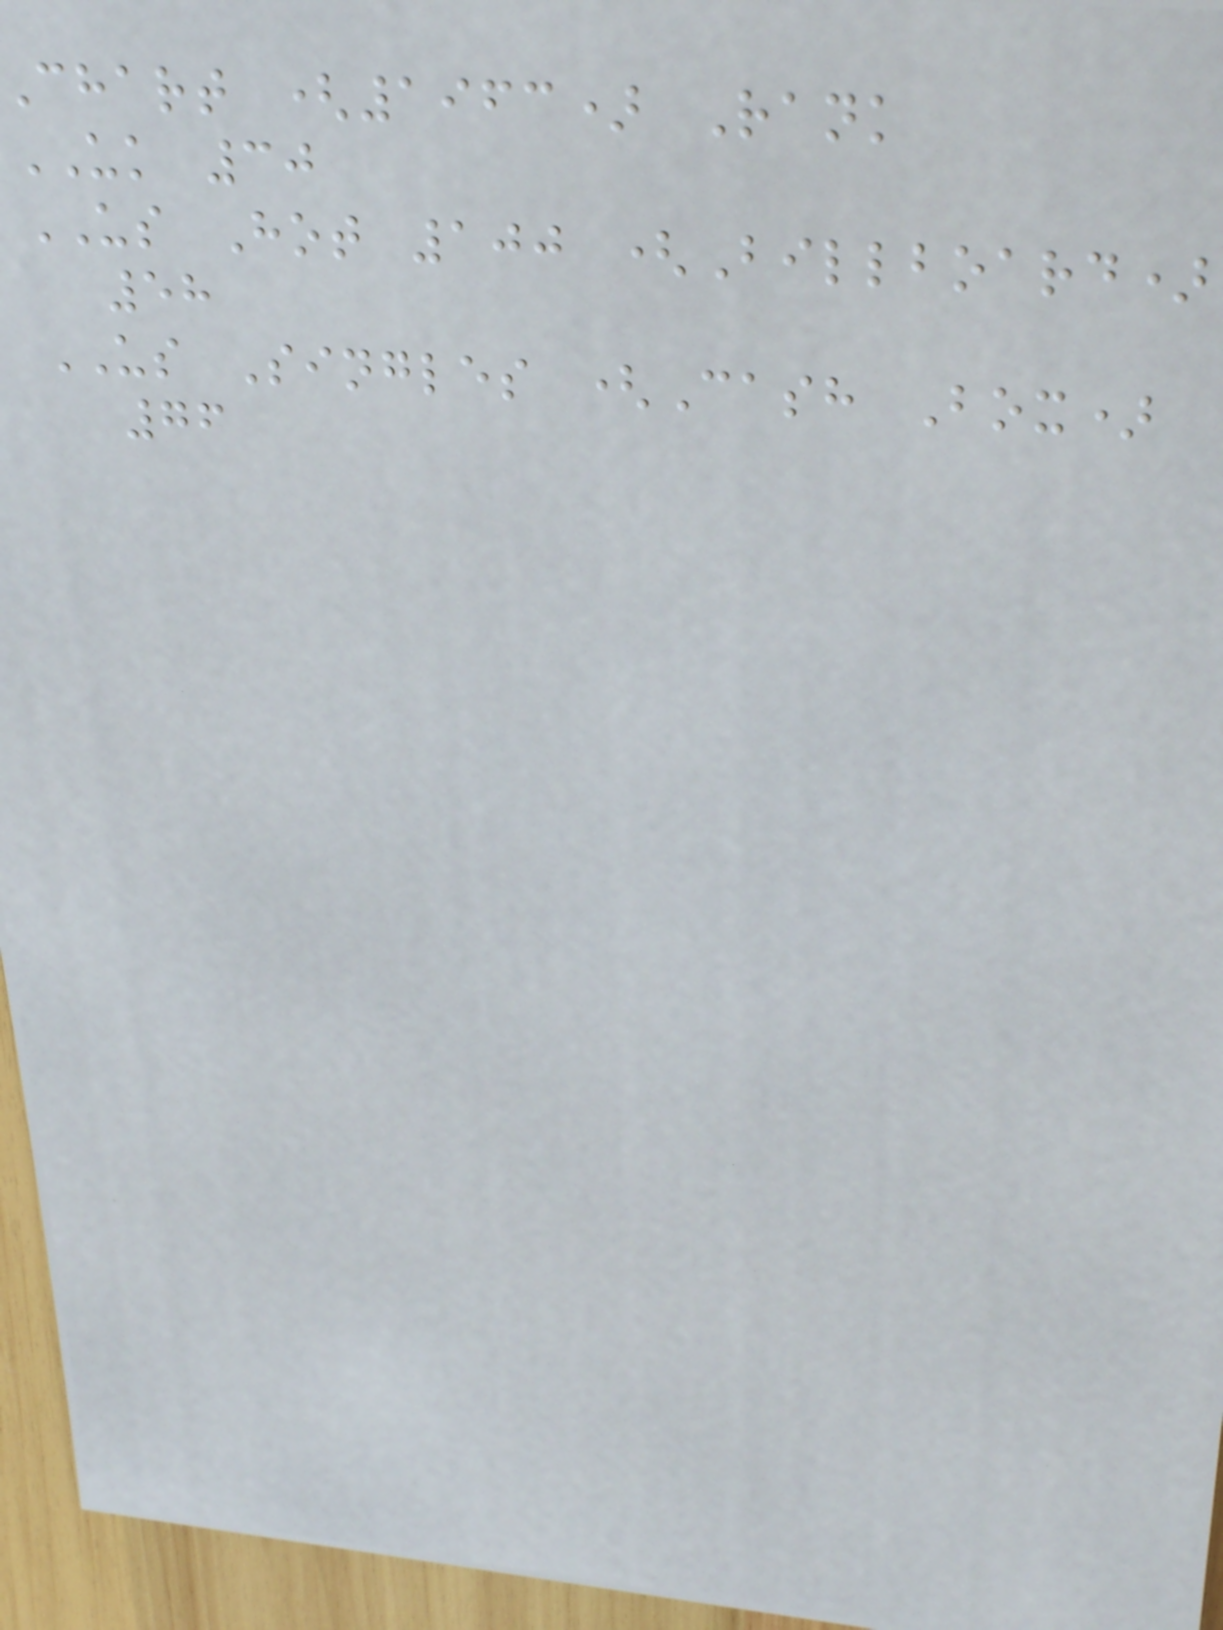chart (1963) Rank
UK 30
US Hot 100 (Billboard)
58
US Singles (Cash Box)
76
